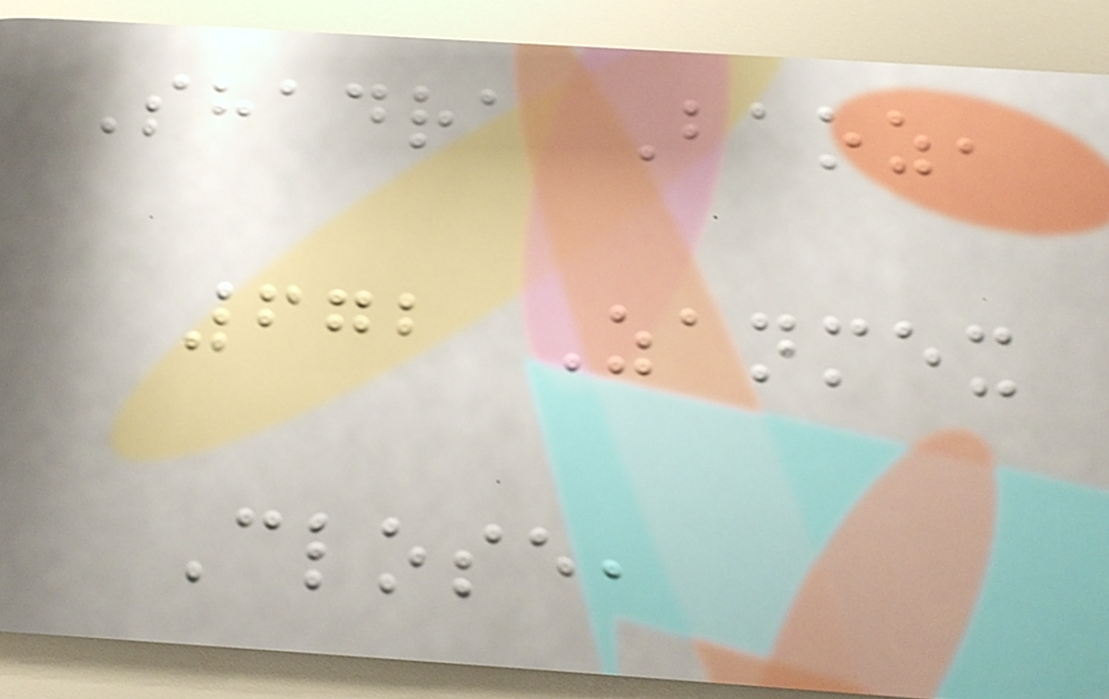Shadra Baoz,
672 Zanmex
Close,
